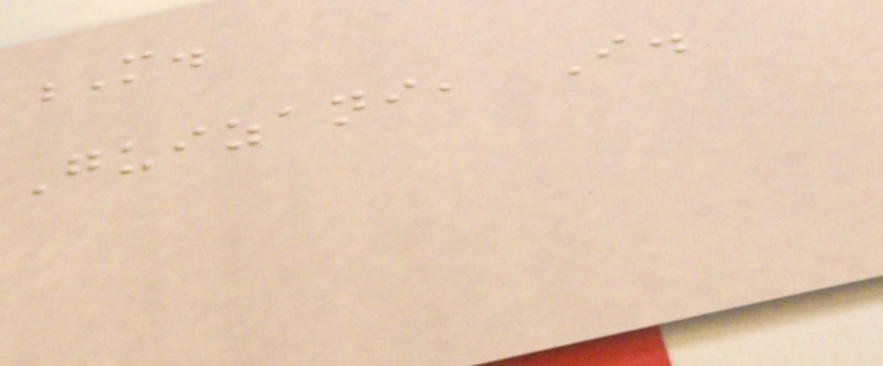M.
Guizani, I.
